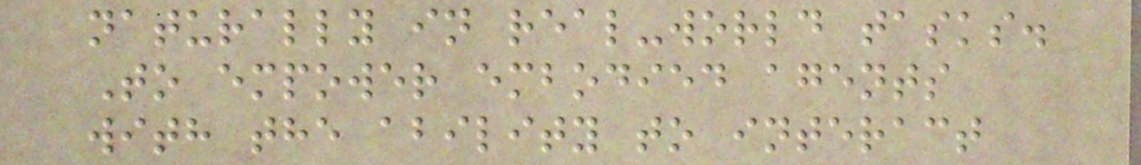naturally in real-world tasks.
To empower embodied agents
with the ability to interact
